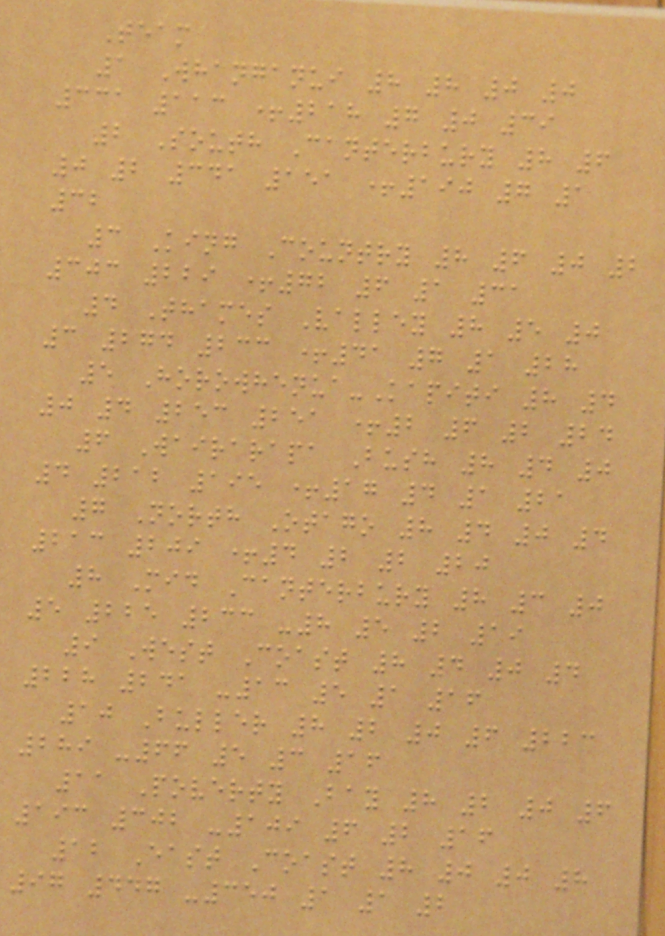Team
1 Whanganui 8 8 0 0
331 113 +218 7 0 39
2 South Canterbury 8 6
0 2 341 151 +190 7 1
32
3 King Country 8 6 0 2
303 229 +72 6 1 31
4 Thames Valley 8 5 0
3 274 233 +41 7 1 28
5 Horowhenua-Kapiti 8 4
0 4 253 251 +2 6 2 24
6 Wairarapa Bush 8 4 0
4 212 195 +17 4 1 21
7 North Otago 8 4 0 4
213 209 +4 2 2 20
8 Mid Canterbury 8 3 0
5 225 233 -8 5 2 19
9 West Coast 8 4 0 4
228 241 -13 5 1 16
10 Buller 8 2 0 6 223
289 -66 5 3 16
11 Poverty Bay 8 2 0 6
193 302 -109 6 2 16
12 East Coast 8 0 0 8
97 447 -350 1 1 2
